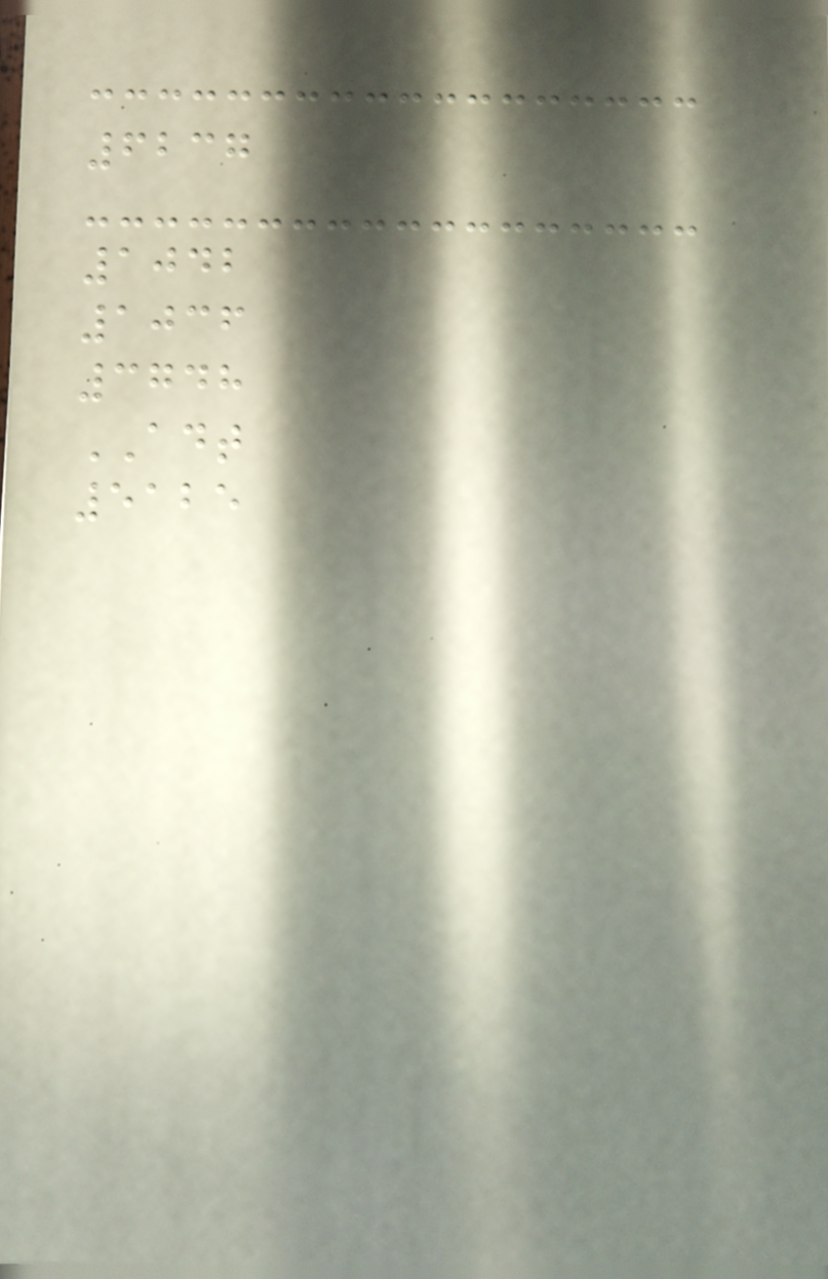6237
1042
1036
3748
ADT
5125
